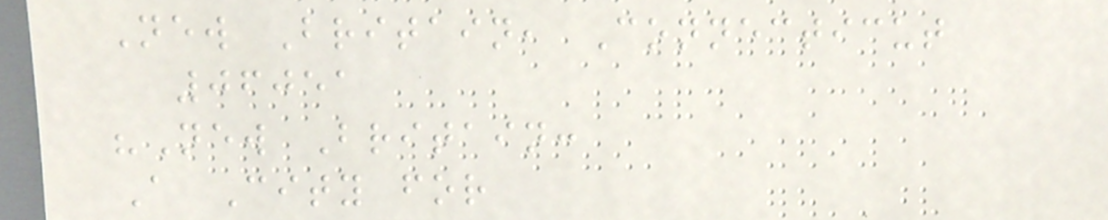New Britain, Connecticut
06051
"New Britain:
A City for
